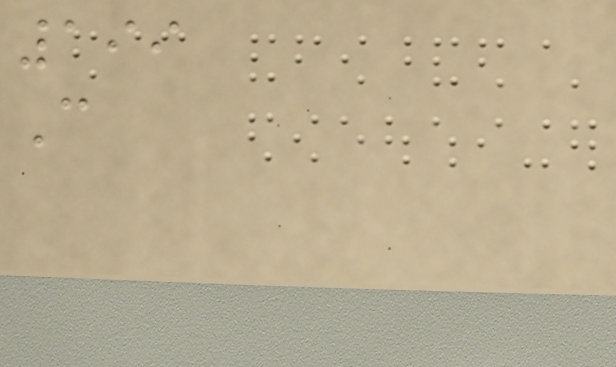199
C
